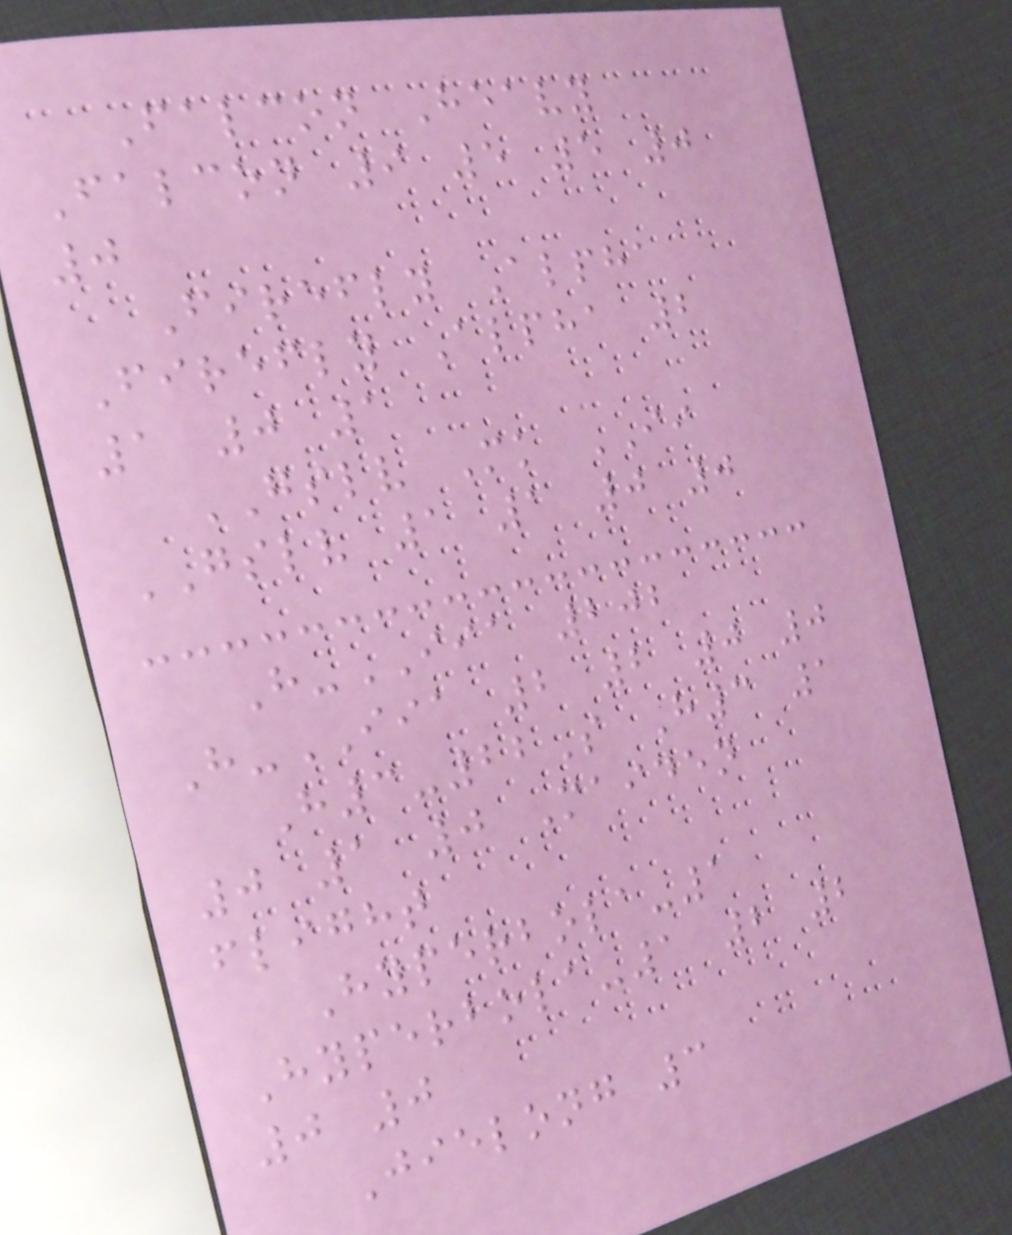Falcon Heavy
Falcon 9 5 5 0
0
Firefly Alpha
Firefly Alpha 2
1 0 1
GSLV Mk II
GSLV 1 1 0 0
H-IIA 202
H-IIA 2 2 0 0
H3-22S H3 1
0 1 0 Maiden
flight
Hyperbola-1
Hyperbola-1 2 2
0 0
Jielong 3
